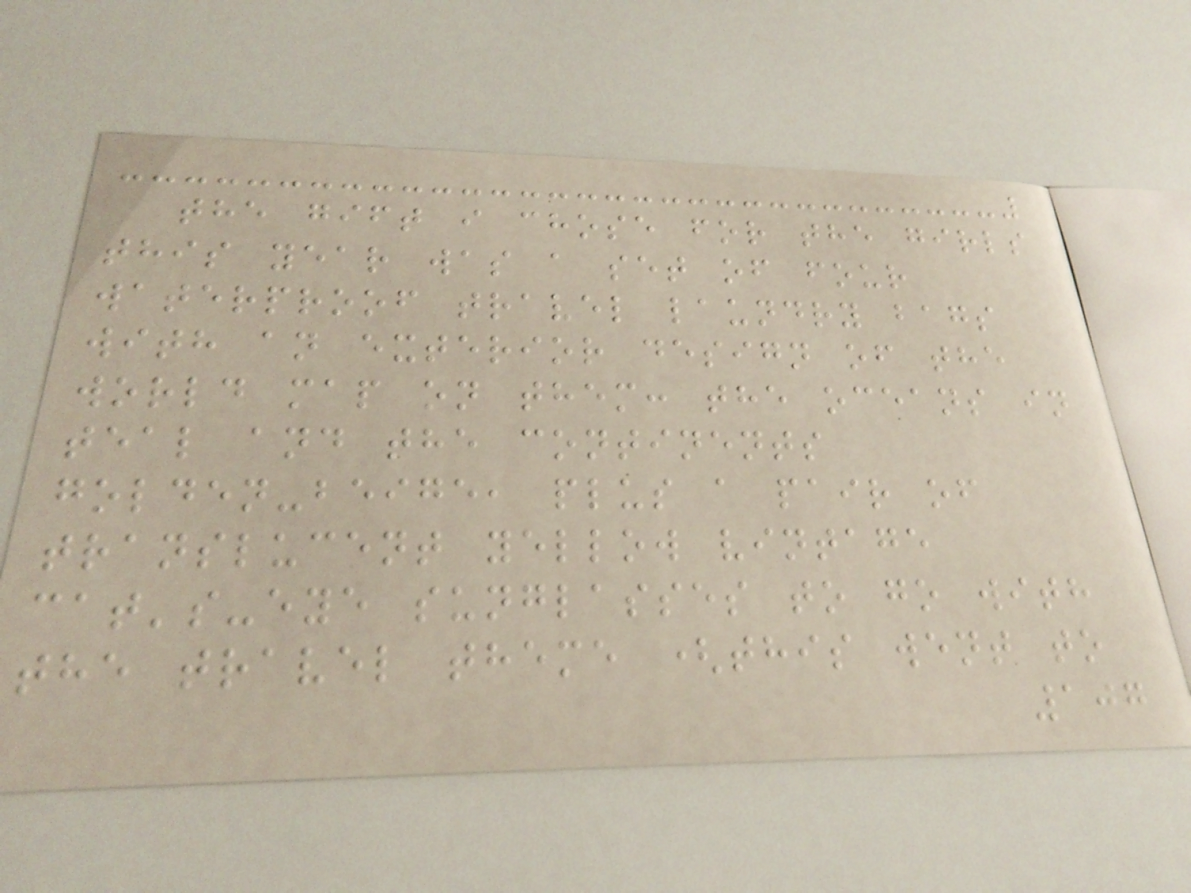the gift i chose for the girls
this year was a set of four
waterproof travel laundry bags
with an exterior design of the
world map on them: the oceans in
teal and the continents
golden-beige, plus a pair of
translucent yellow vintage
cat's-eye sunglasses to go with
the travel theme (this went to
107
